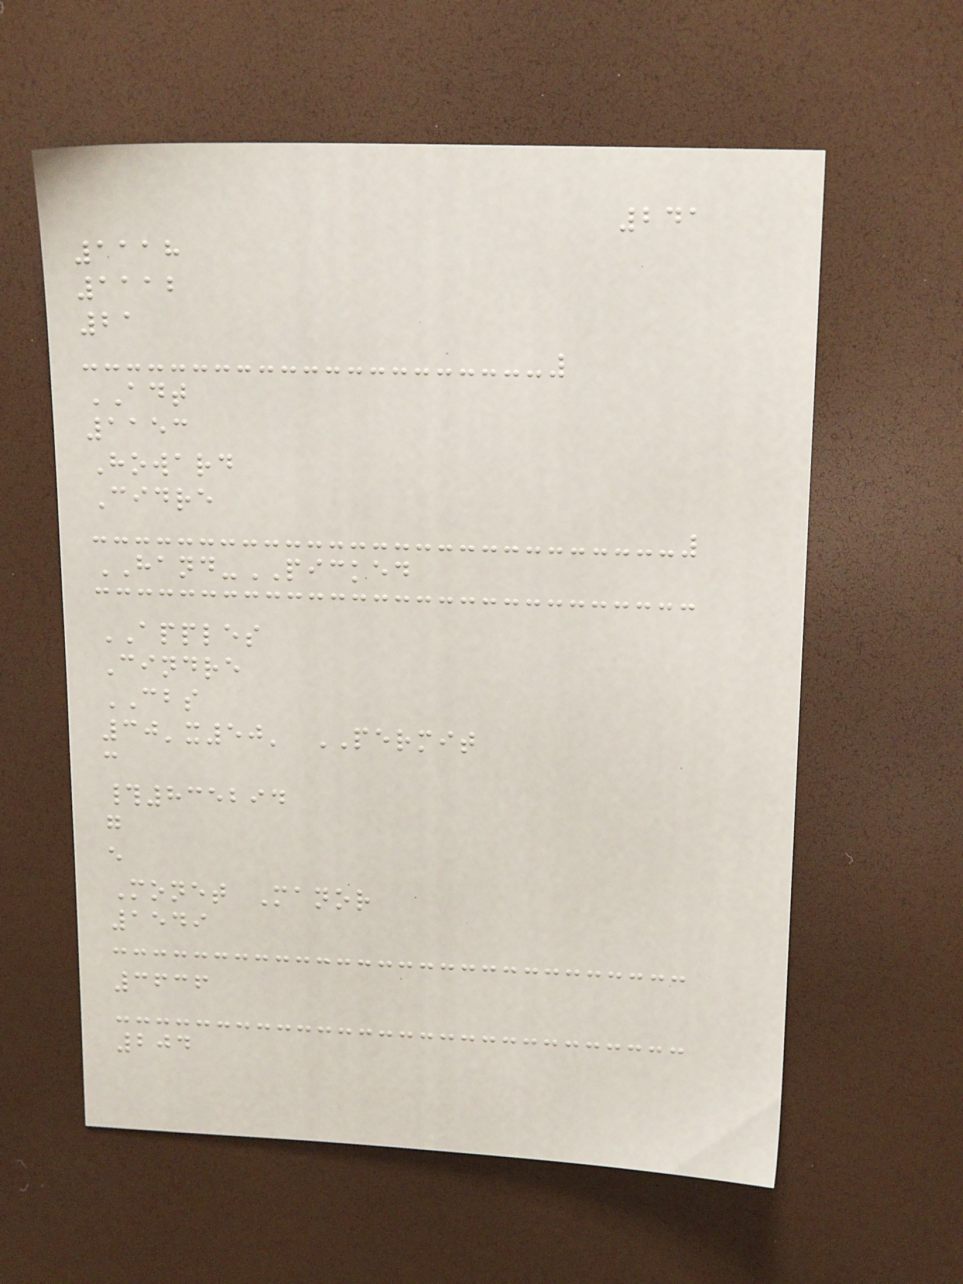241
1118
1112
21
ADT
1153
Howard
Cidre
HAND-PICKED
APPLES
Cindre
CBS
30'x50' PERMIT
c
#835294
g
e
Monet Manor
1549
3636
204
